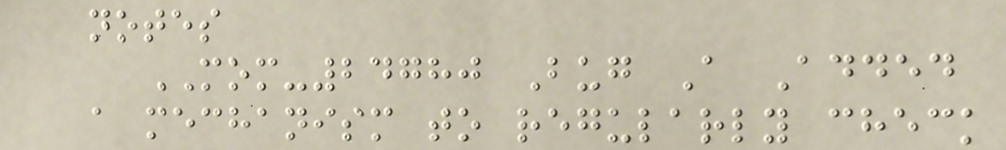notes
MOM-24780 Bug A Added
a mechanism to regularly check
